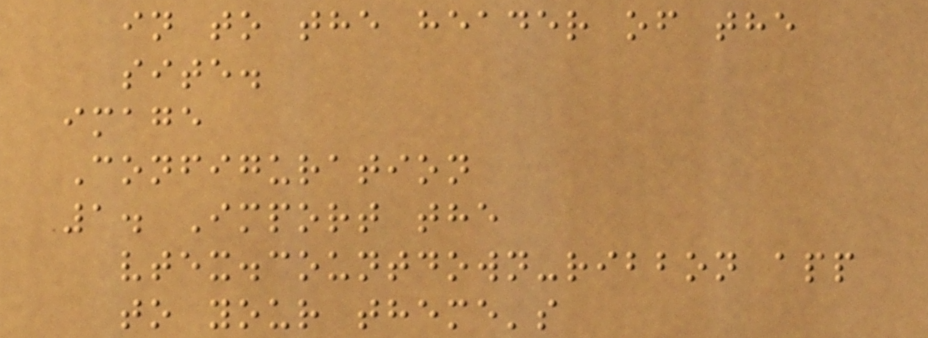in to the header of the
site.
image
Configuration
1. Import the
vtex.countdown-ribbon app
to your theme's
